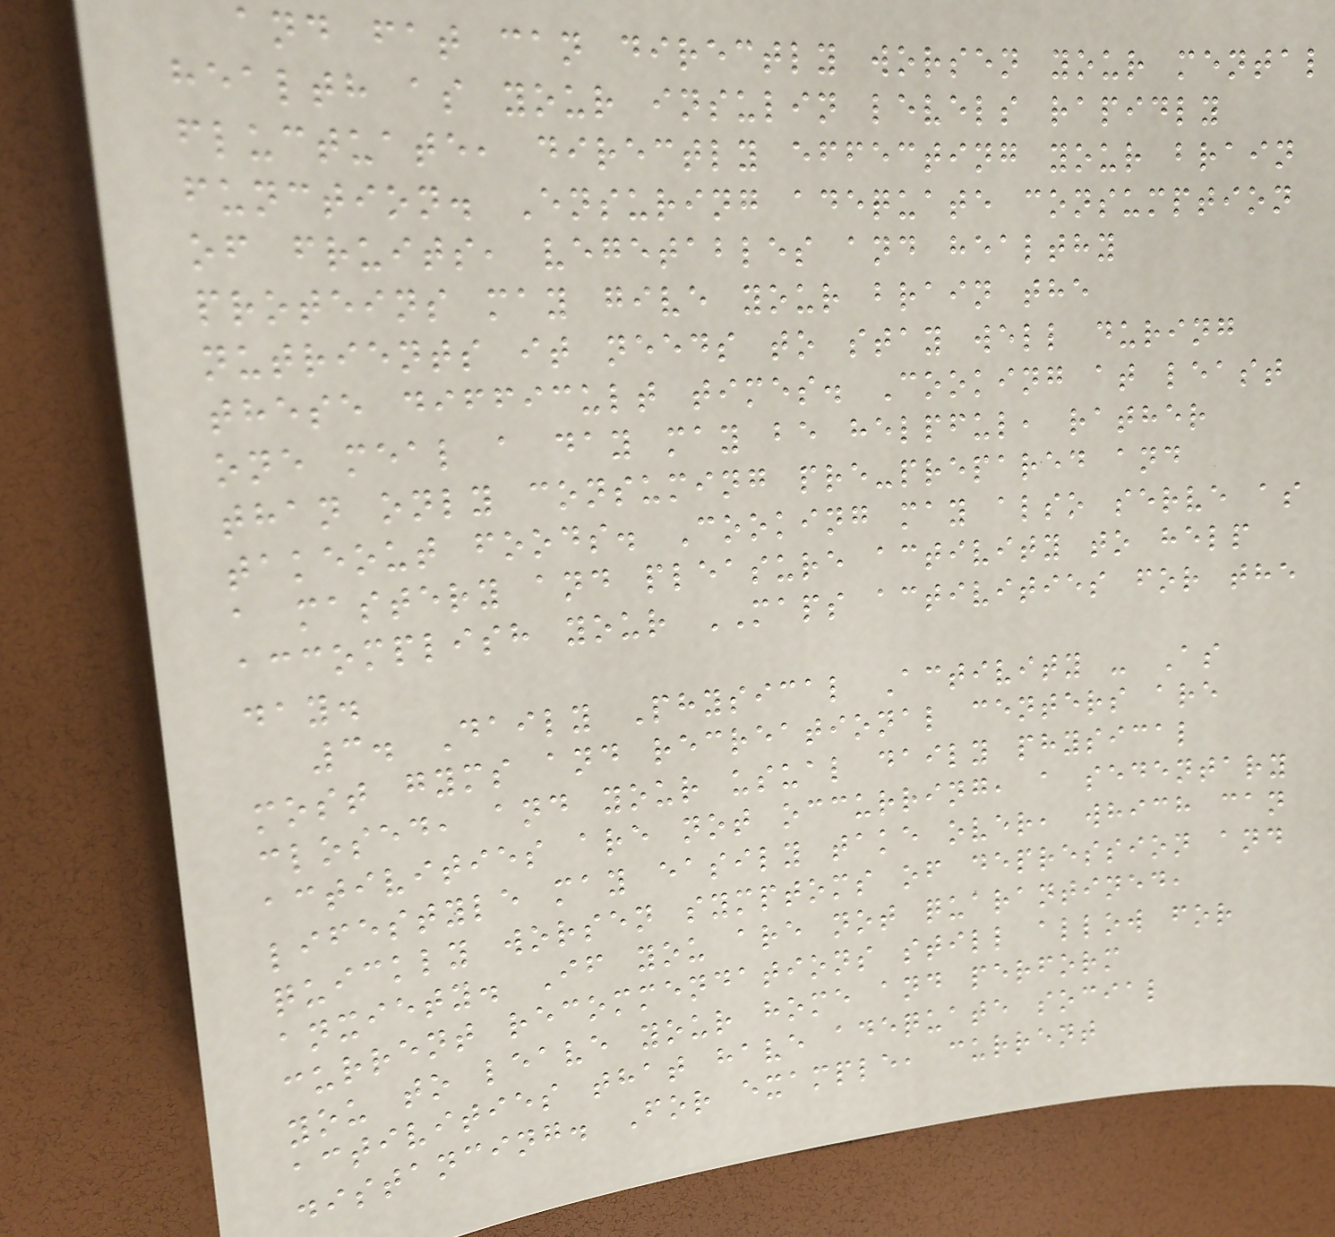and fat can directly worsen your mental
health as your insulin levels rapidly
fluctuate, directly effecting your brain
function. Ensuring adequate consumption
of fruits, vegetables and healthy
proteins may give your brain the
nutrients it needs to stay well during
these difficult times. Cooking at least
one meal a day may be helpful, rather
than only consuming pre-prepared and
takeout foods. Cooking may also serve as
a mastery and pleasure activity to help
accomplish your MAPS activities for the
day.
3. Daily Physical Activity - As
most gyms and recreational centers are
closed, and your usual daily physical
activities are not occurring, a sedentary
lifestyle may easily take over, which can
quickly worsen symptoms of depression and
anxiety. If you are not quarantined,
current recommendations still allow for
you to leave your home and perform
activities that have adequate social
distancing. For example, current
